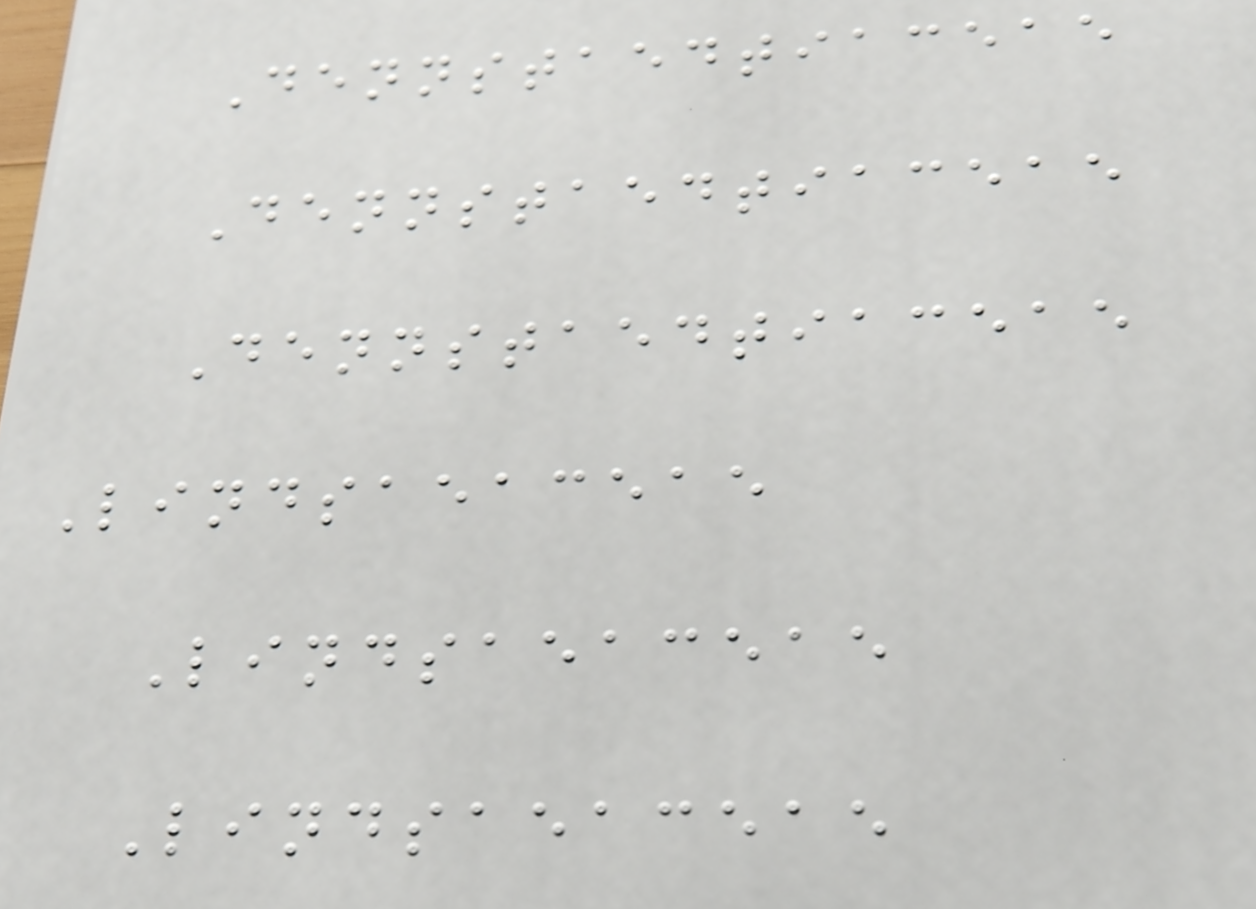Dennstaedtiaceae
Dennstaedtiaceae
Dennstaedtiaceae
Lindsaeaceae
Lindsaeaceae
Lindsaeaceae
